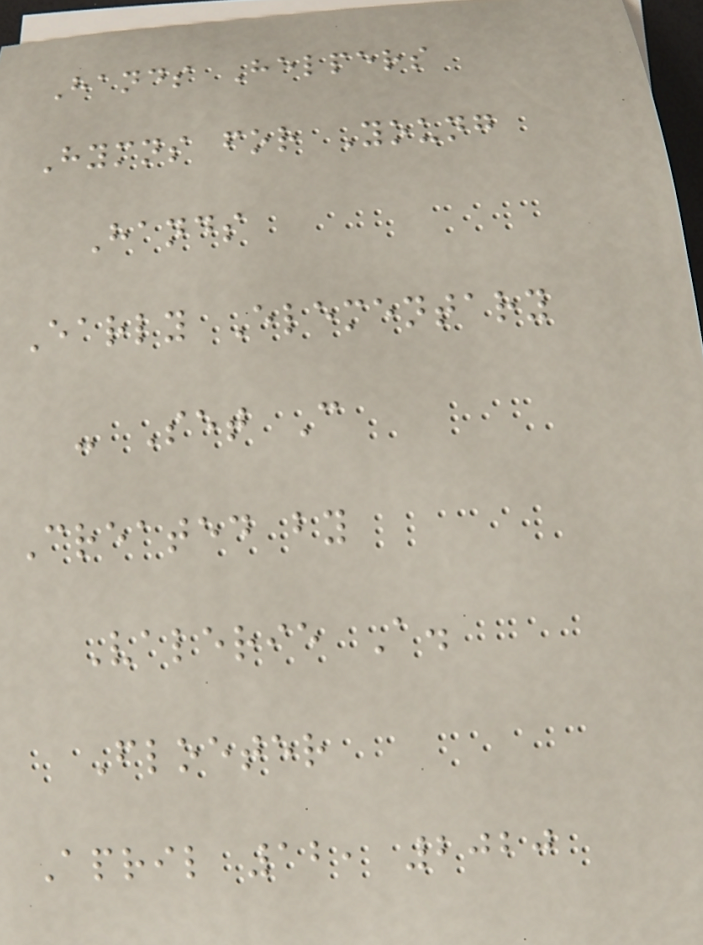Hands Helpers
Hymns for Young
Hands
Early Elementary
- Set C
Created by
Valerie A.
Floeter
April 12, 2020
